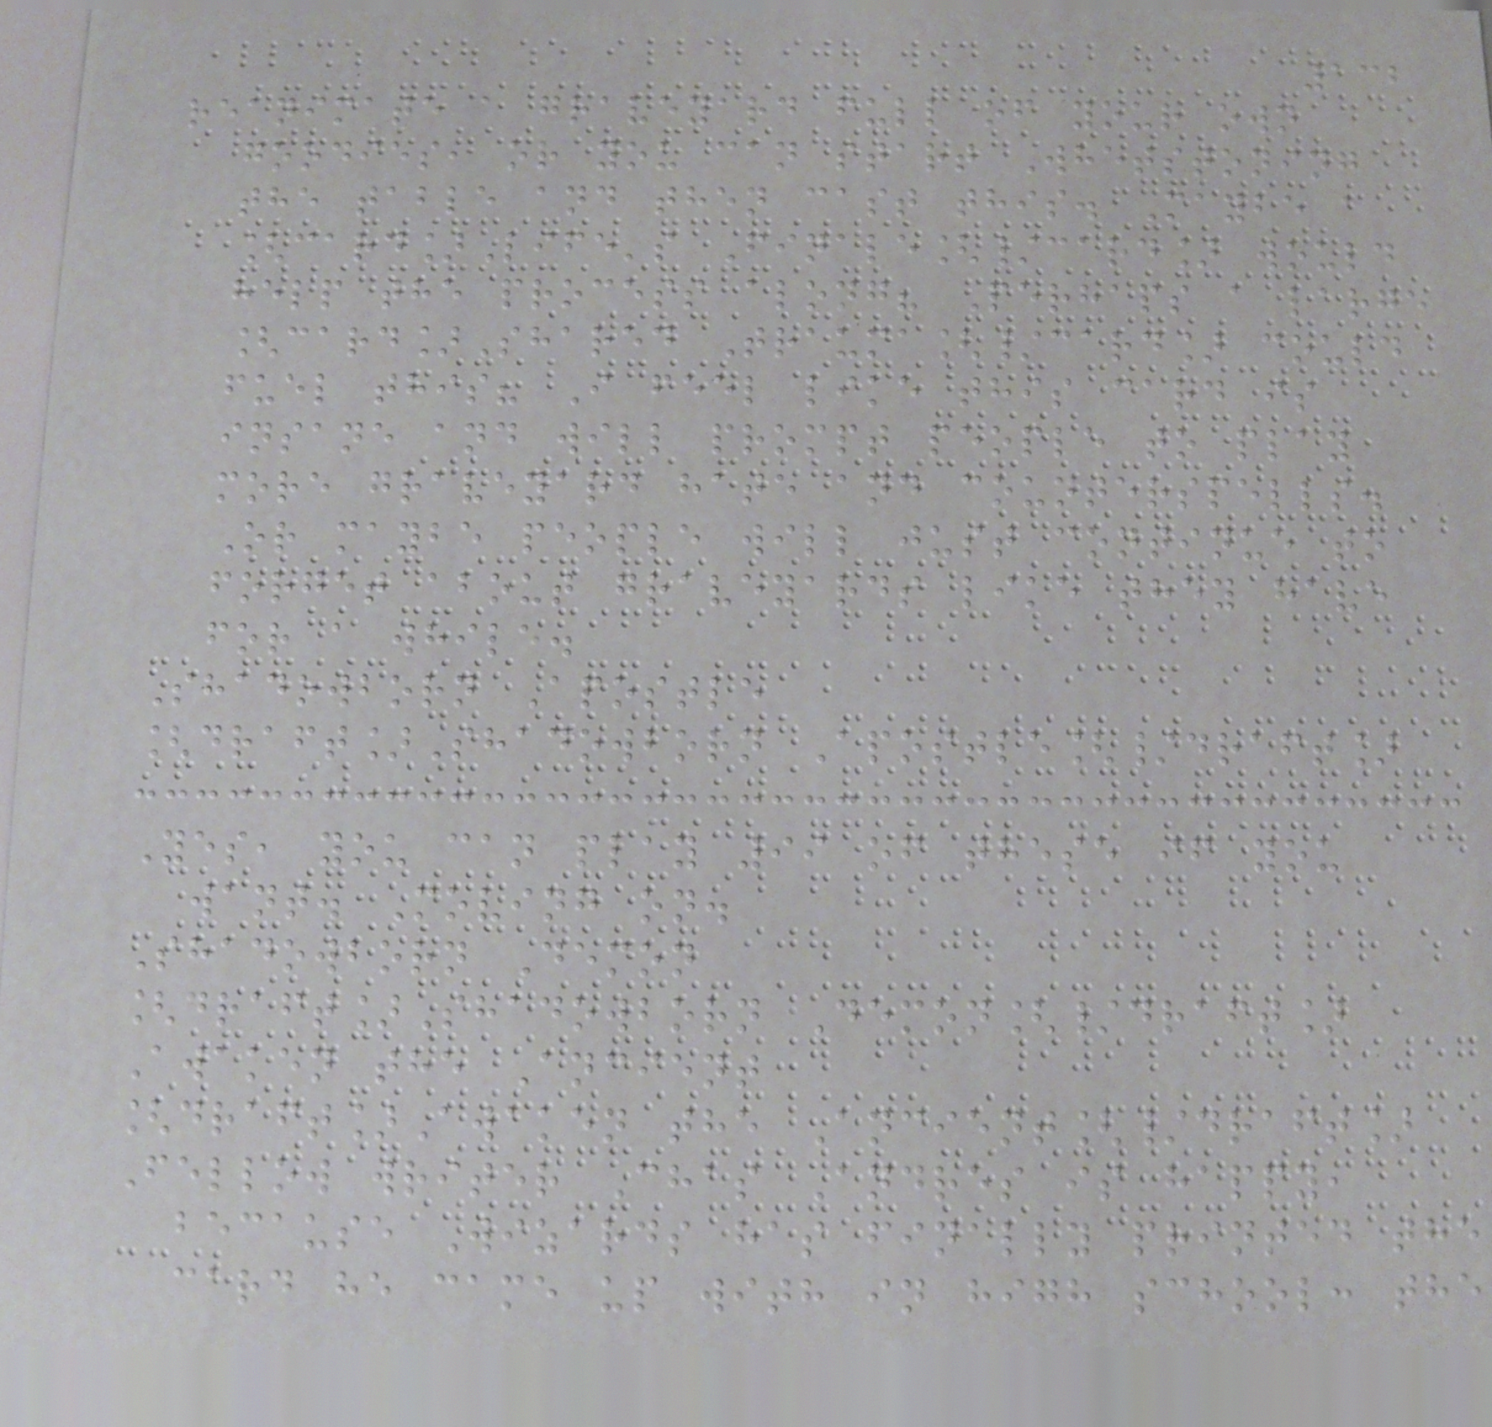132
reanimate a graveyard full of your own
goodies, or you can start Whetstoning
the table and then cast this. Maybe a
[card]Life's Finale[/card] would
help the process along? Perhaps a large
[card]Shared Trauma[/card] could
fuel this? I feel like this card is
insane and will prompt people to play
more graveyard hate and counterspells.
Or maybe people will just continue to
forget about graveyards like they have
for a while.
Shadowborn Apostle
[draft]Shadowborn Apostle[/draft]
Yes, you can play 99 of these if you
want. Moving on.
Shadowborn Demon
[draft]Shadowborn Demon[/draft]
Awaken the Ancient
[draft]Awaken the Ancient[/draft]
Fellow writer Chas Andres is happy,
because Wizards has finally printed the
card he came up with in high school: the
